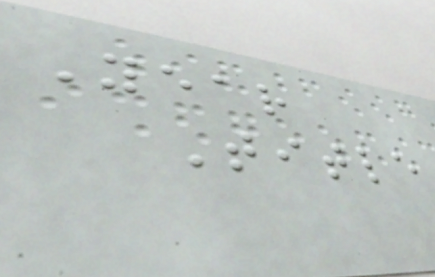Year
Title
